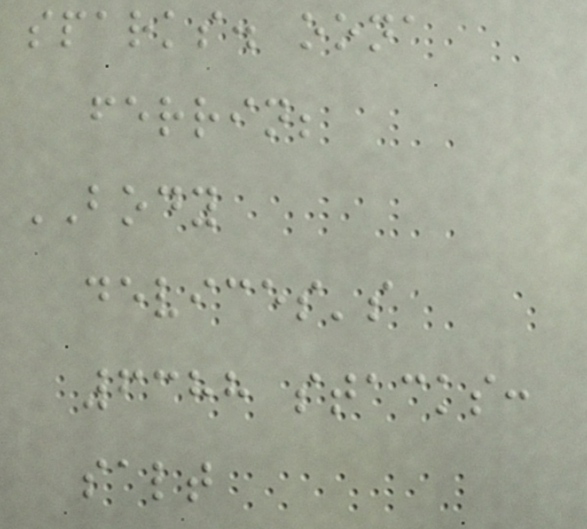sparks. oona
ferrin;
BODY
devices's
6388 stacks:
salt
